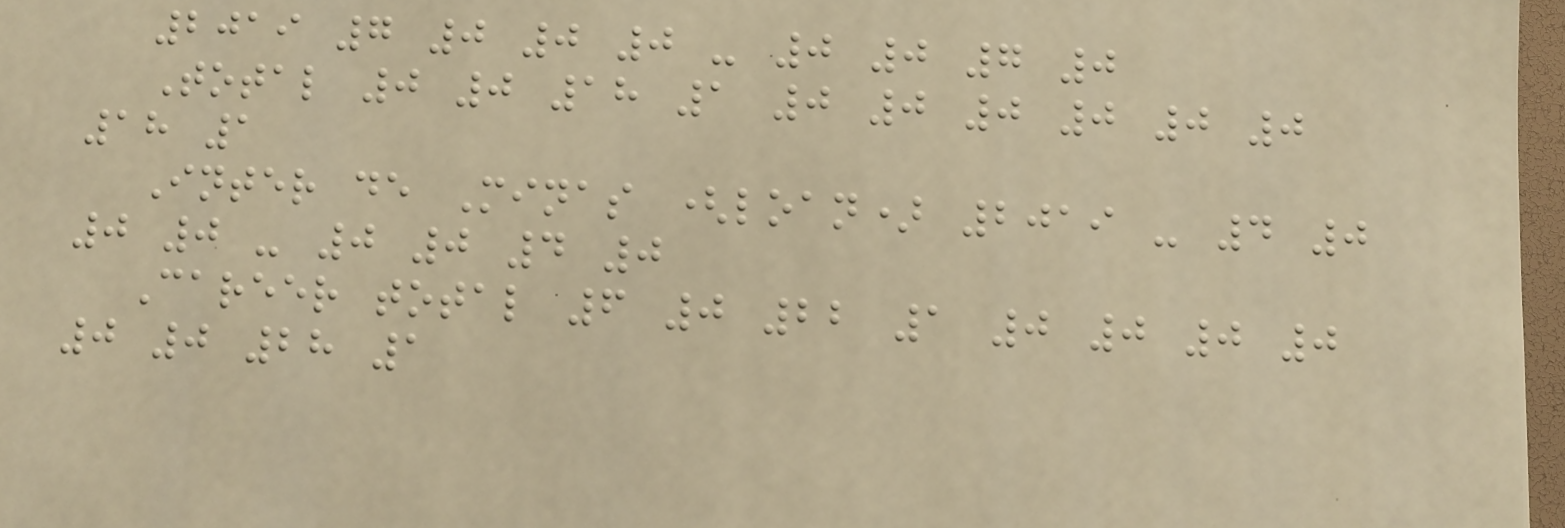2019 7 0 0 0 - 0 0 7 0
Total 0 0 18 1 0 0 0 0 0 0
18 1
Inter de Minas (loan) 2019 - 4 0
0 0 - 0 0 4 0
Career total 6 0 22 1 0 0 0 0
0 0 28 1
